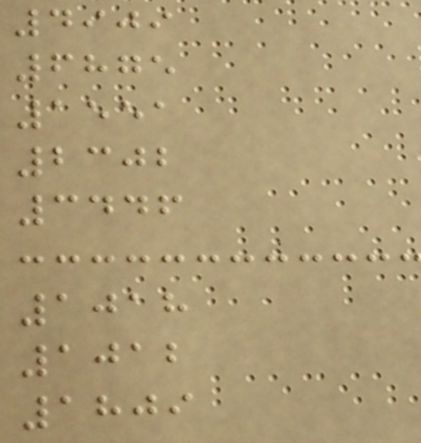4909
6875
1551
2302
3446
1018
1012
1809
